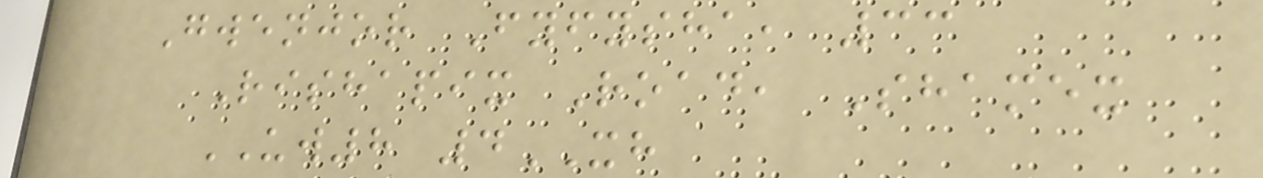Gwenjor Fyfysha, 33
Rishapix Road, Shamex
UW8 4XH
